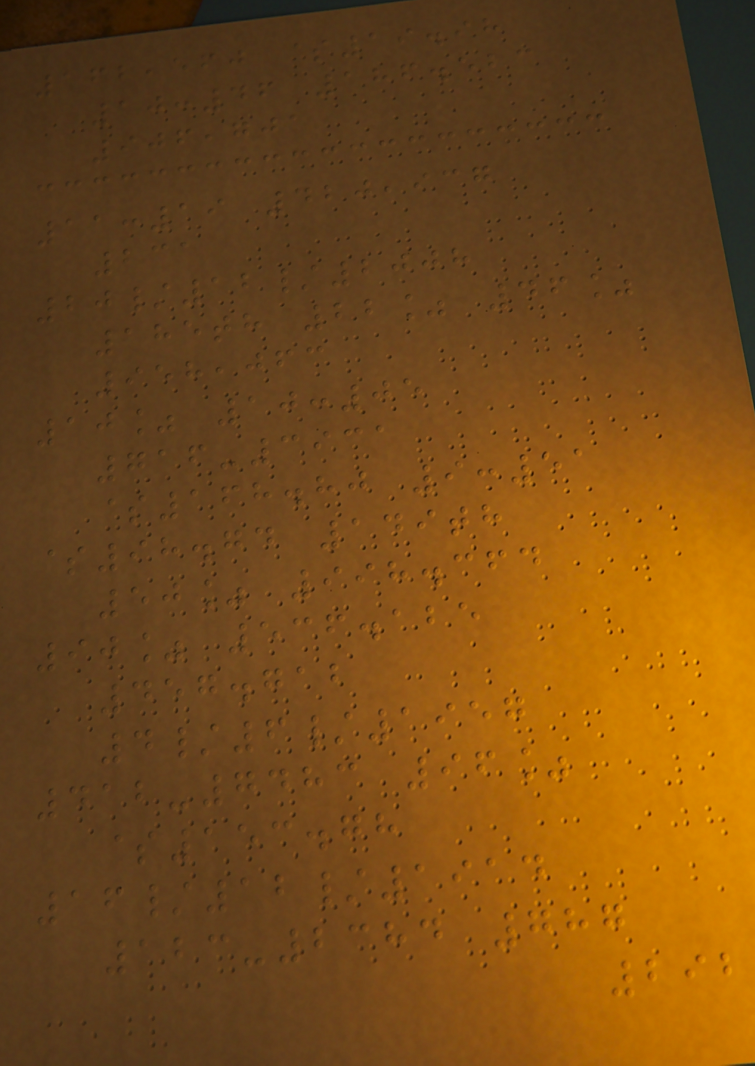162,560 $19.98
10:46 186.523
906,701
11:19 420,937
231
20/12/2008
185th 22% 46%
958,063
10% 10:05
716-3931
$168.80 9:51
$98.74 149th
50% 998.364
90% 536.125
457.712
4/6/1957
412-7483 96%
$153.78
16/12/1914
123-2384 787
292
